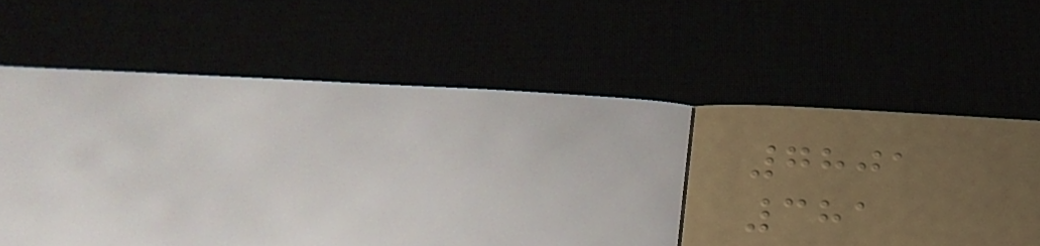7801
381
